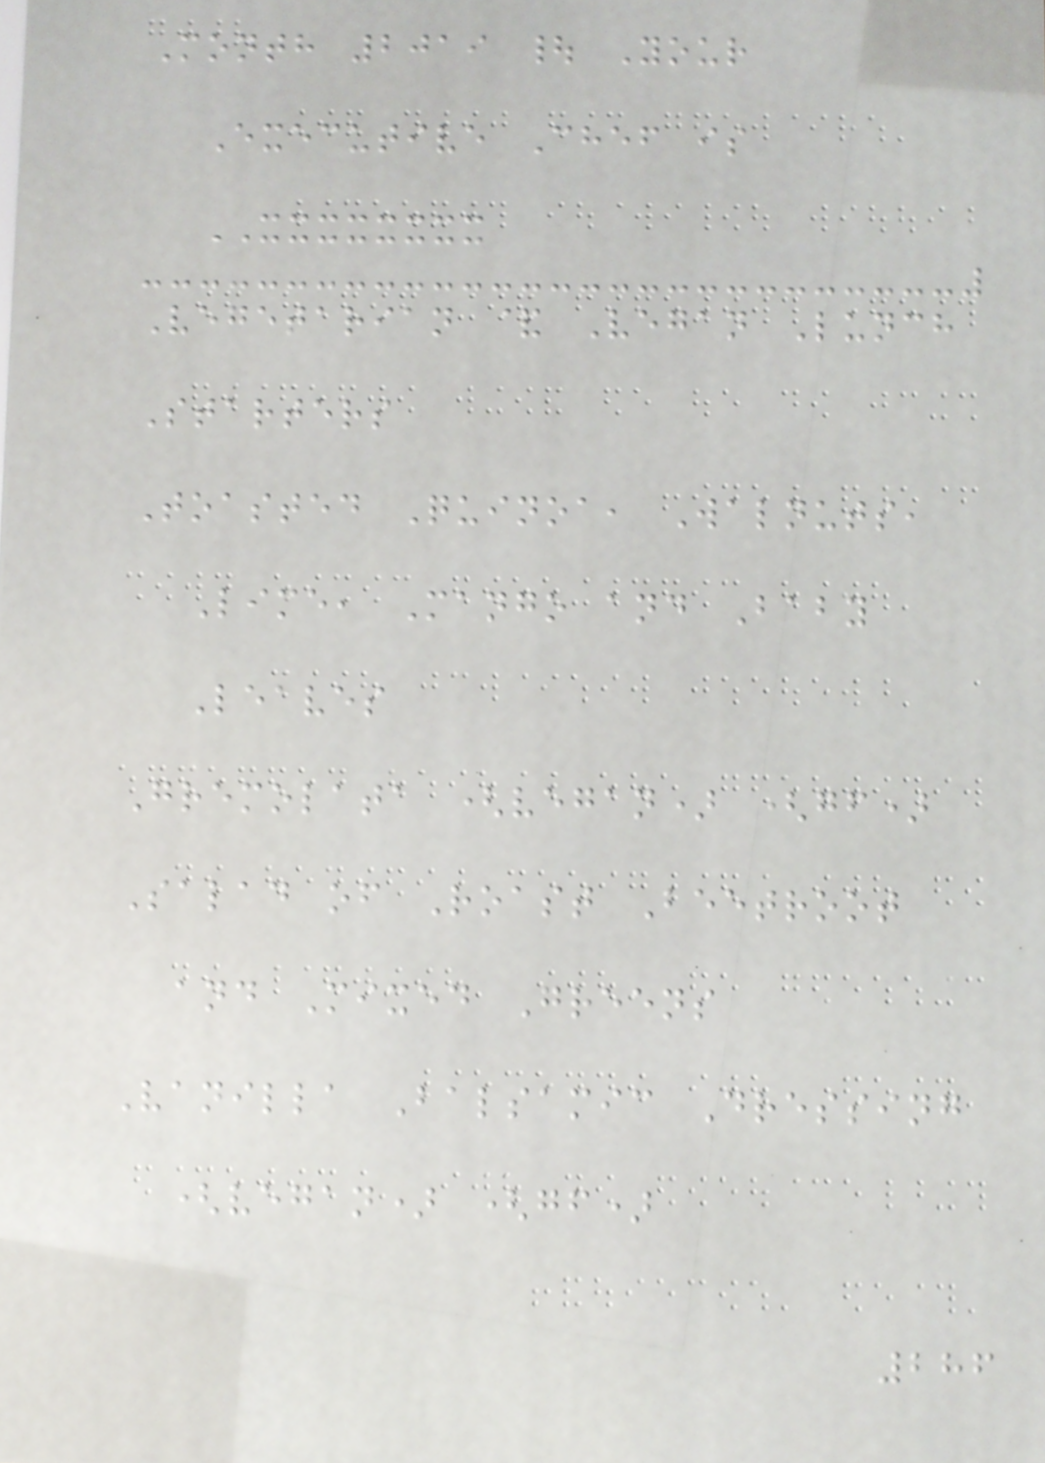Month 2019 | Your
Executive Chef is
XXXXXXXX
Vegetarian & Vegan Lunch
Starters
Toasted Quinoa, Walnuts,
Lime, Mango and Baby
Leaves
Gremolata (vegan) (gf)
Salad of Roast Beetroot
and Mixed Greens
Vanilla Balsamic Dressing
(vegan) (gf)
286
